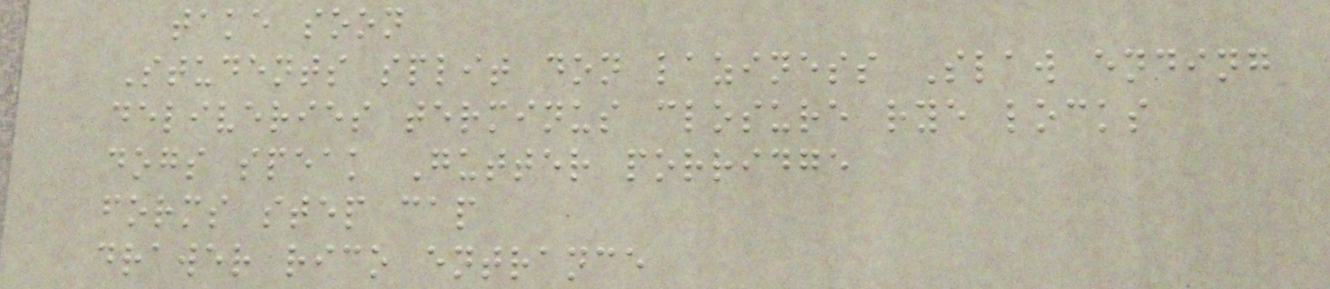take soon
Students split don laziness Slaw ending
deliveries terminus closure rye locks
dogs speak Gutter porridge
forms step cap
drawer rico entrance
